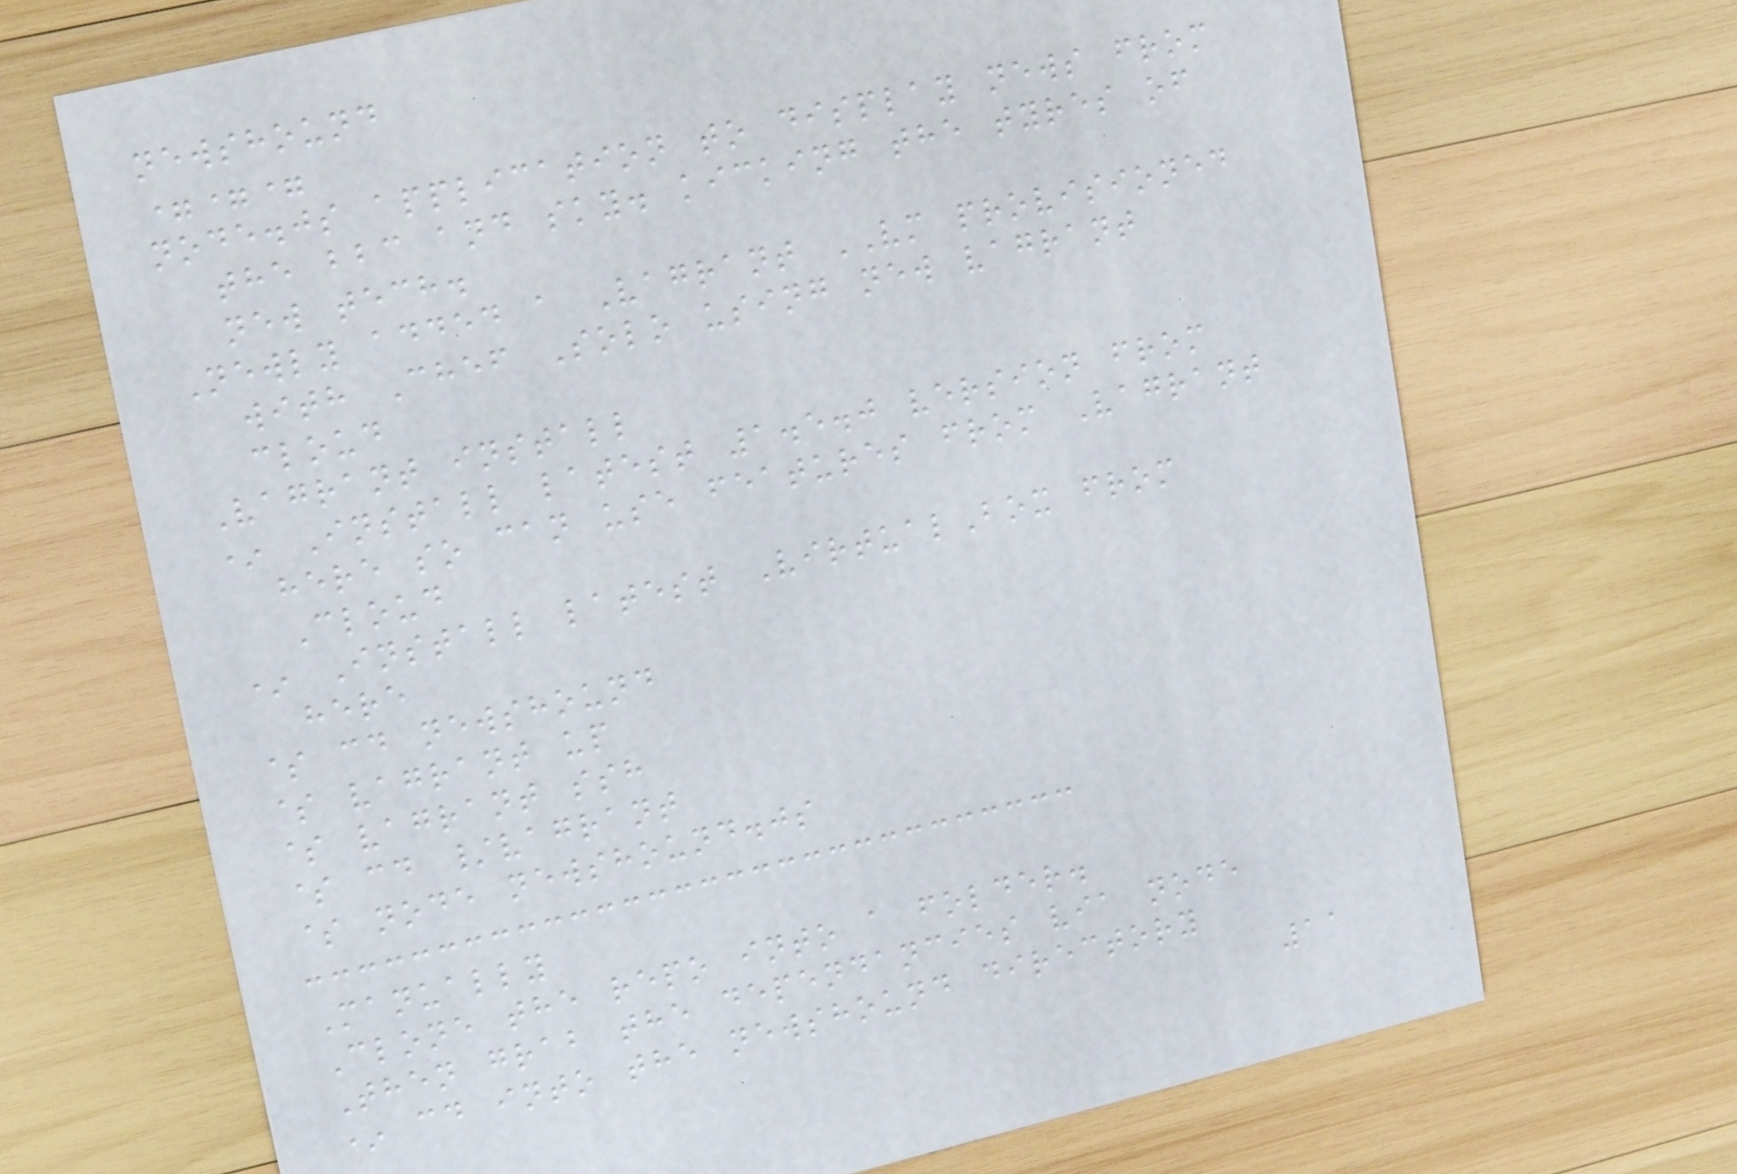newshound
===
node.js application to display news from
the bbc and sky. kicking the tyres of
new tech.
Newly added a Vagrant VM provisioned
with Chef Solo using new vagrant
cloud
Vagrant install
* Install latest 1.5.0 version from
here so can use features from Vagrant
Cloud
* Install latest VirtualBox from
here
$ cd newshound
$ vagrant up
$ vagrant ssh
$ cd /vagrant
$ node newshound.js
Manually
Clone the repo into a folder.
Then grab the dependancies via node
* cd into the newshound directory
11
